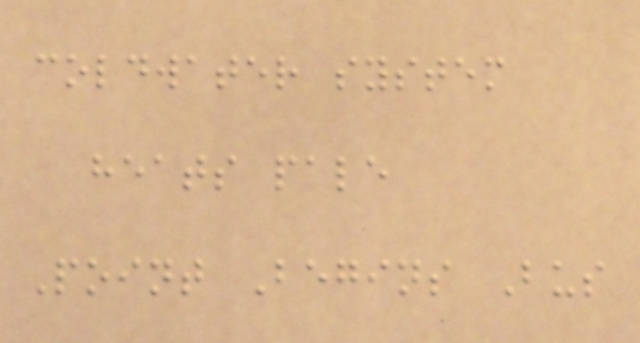coldwater system
heats pale
Point Begins Bus
